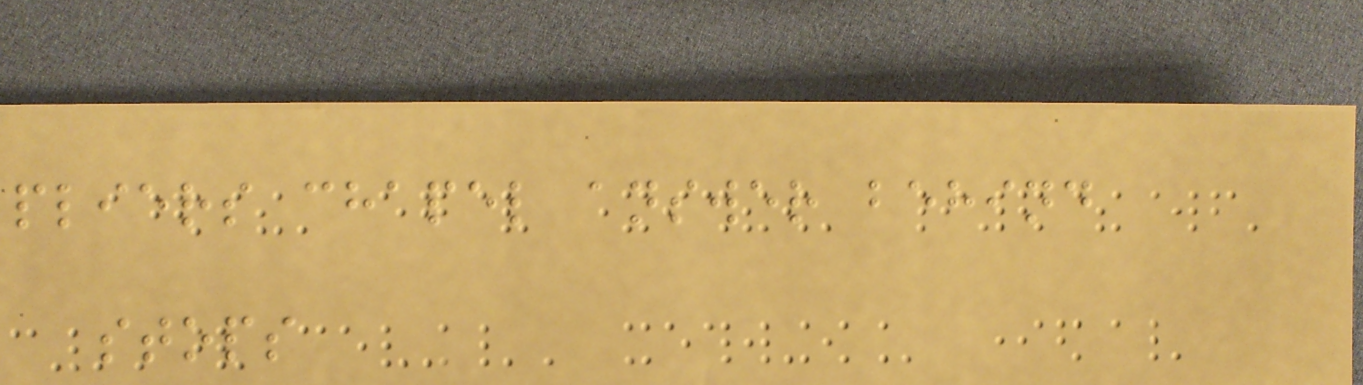pliers chapel answer behind
stops
